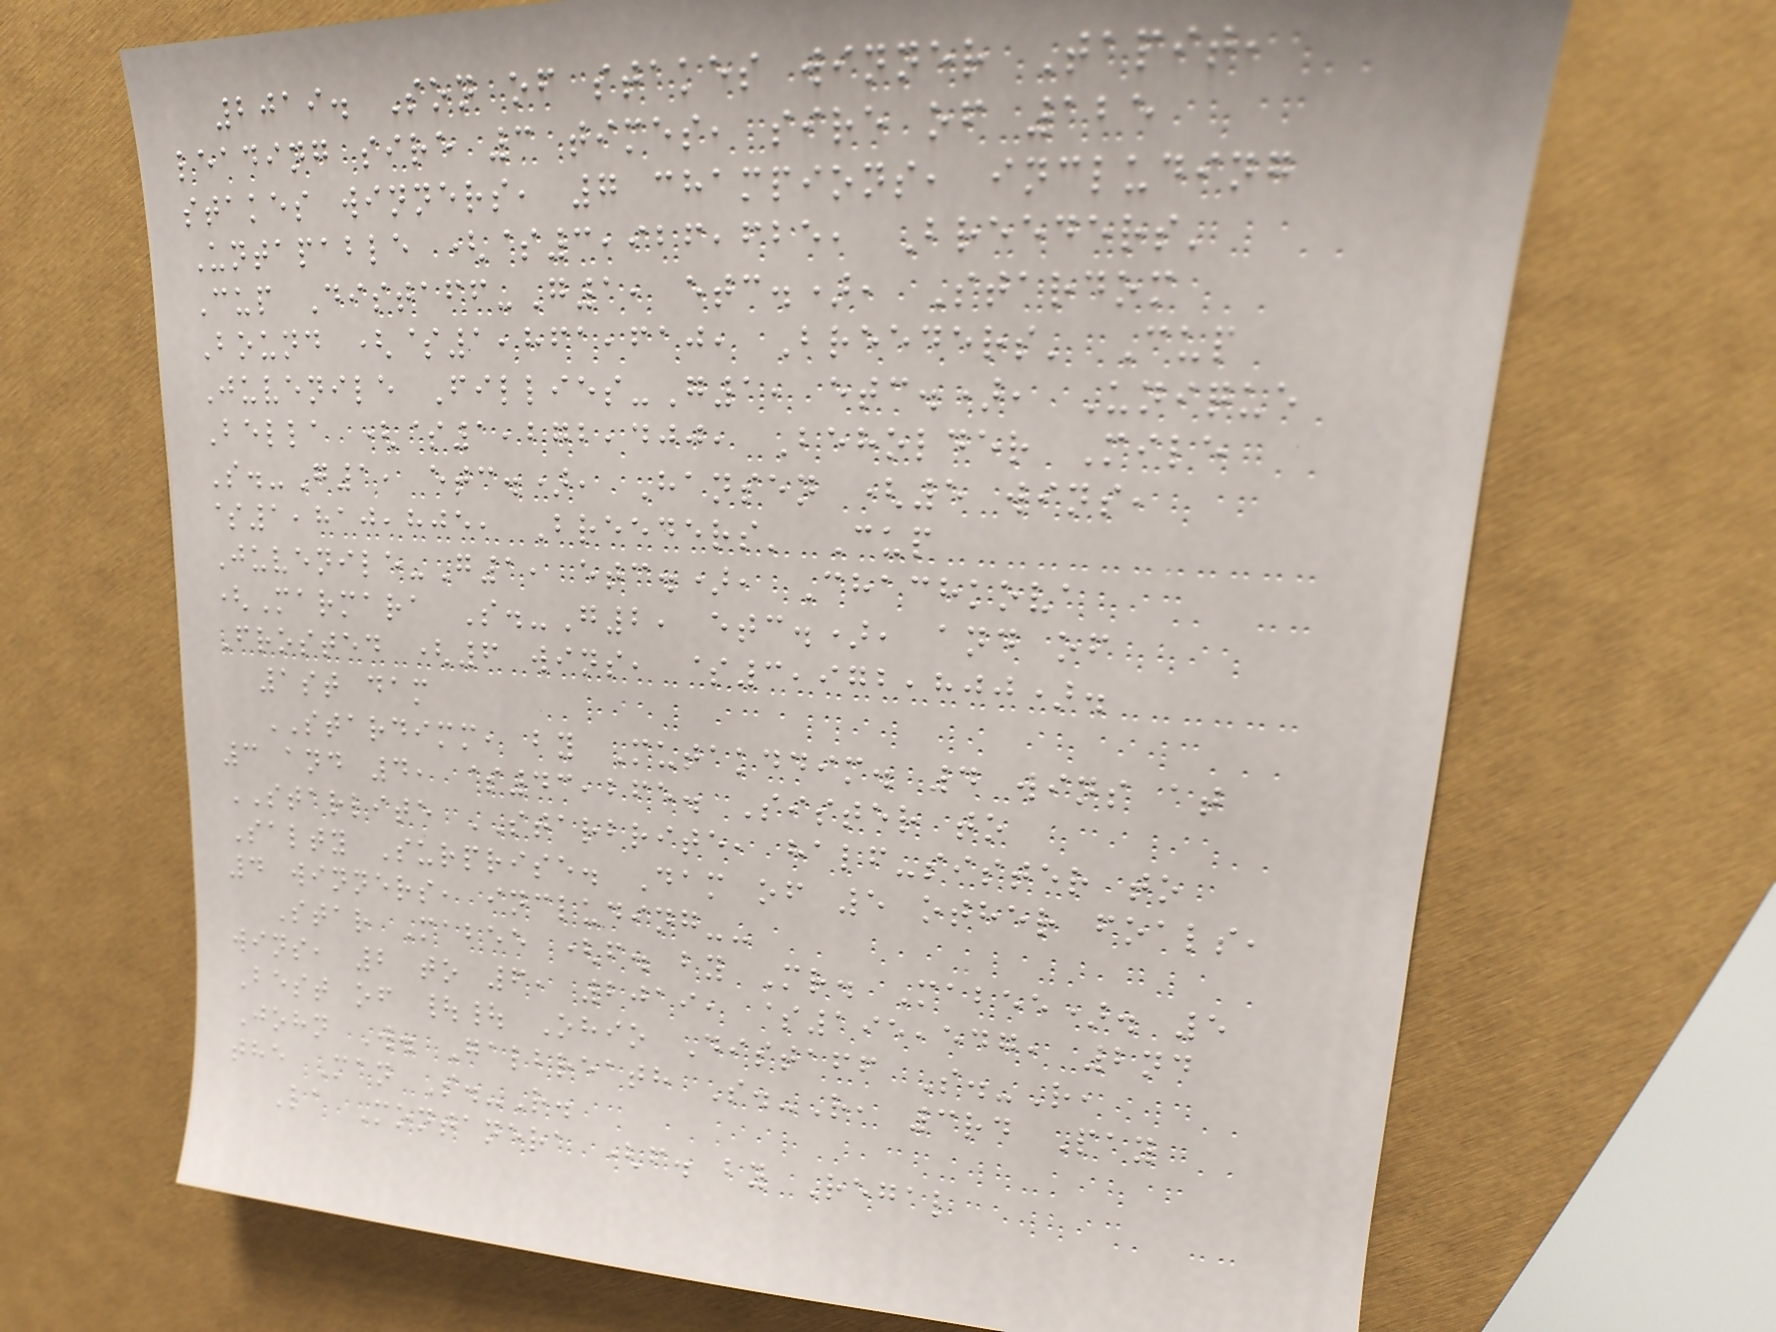2019. Son of stakes winner Tapit,
leading sire 3 times, sire of 125
stakes winners, 7 champions, including
Untapable ($3,926,625, Breeders'
Cup Distaff-G1, etc.), Stardom
Bound ($1,861,610, Breeders' Cup
Juvenile Fillies-G1, etc.), Unique
Bella ($1,272,400, Beholder Mile
S.-G1, etc.), Hansen (5 wins,
$1,810,805, Breeders' Cup
Juvenile-G1, etc.), Chachkova
(Marmara S.-G2, etc.), and of
Frosted (6 wins, $3,972,800).
1st dam
STARDIMM, by Mutakddim. 4 wins at
3 and 4, $43,265. Sister to
STARLITE STARBRITE, half-sister to
Salty Surprise. Dam of 5 other foals,
4 winners, including--
Star Mabee (f. by Mr. Mabee). 5
wins, 2 to 6, 2019, $195,547, 2nd
Best of || Ohio Distaff S.-R,
John W. Galbreath S.-R, 3rd Pay
the Man S.-R.
La Montanera (f. by Regal
